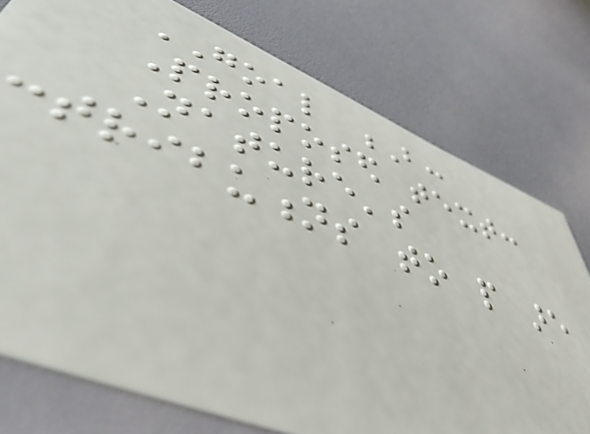GOAL B:
Proposed text:
Nature's
contributions to people are
